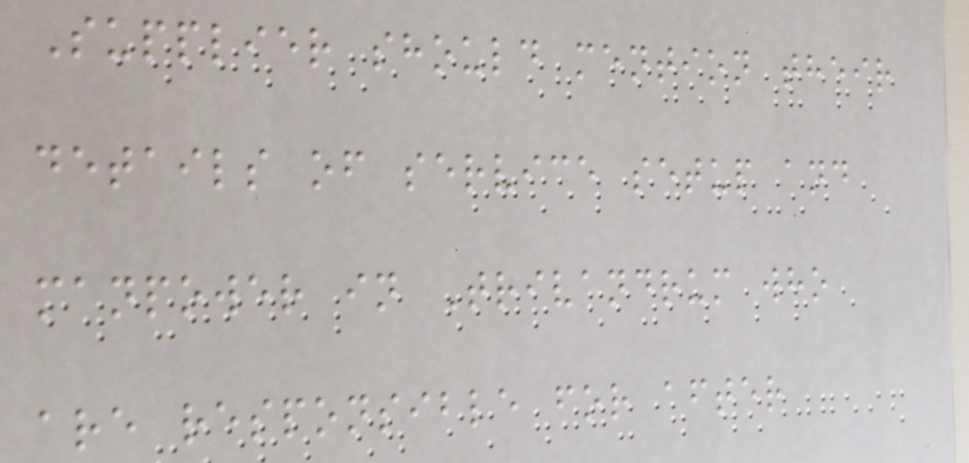Supplier should mention their
details of service setup and
manpower in Trivandrum who
are responsible for after
